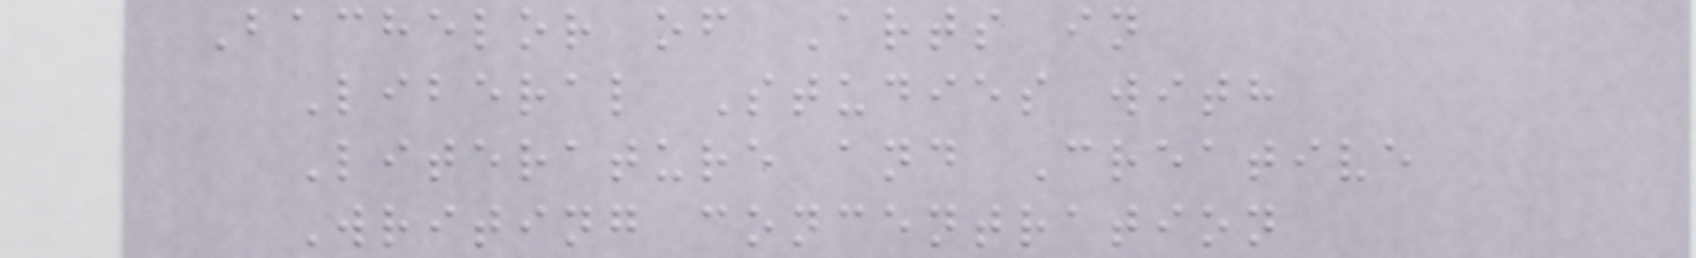Bachelor of Arts in
Liberal Studies with
Literature and Creative
Writing concentration
